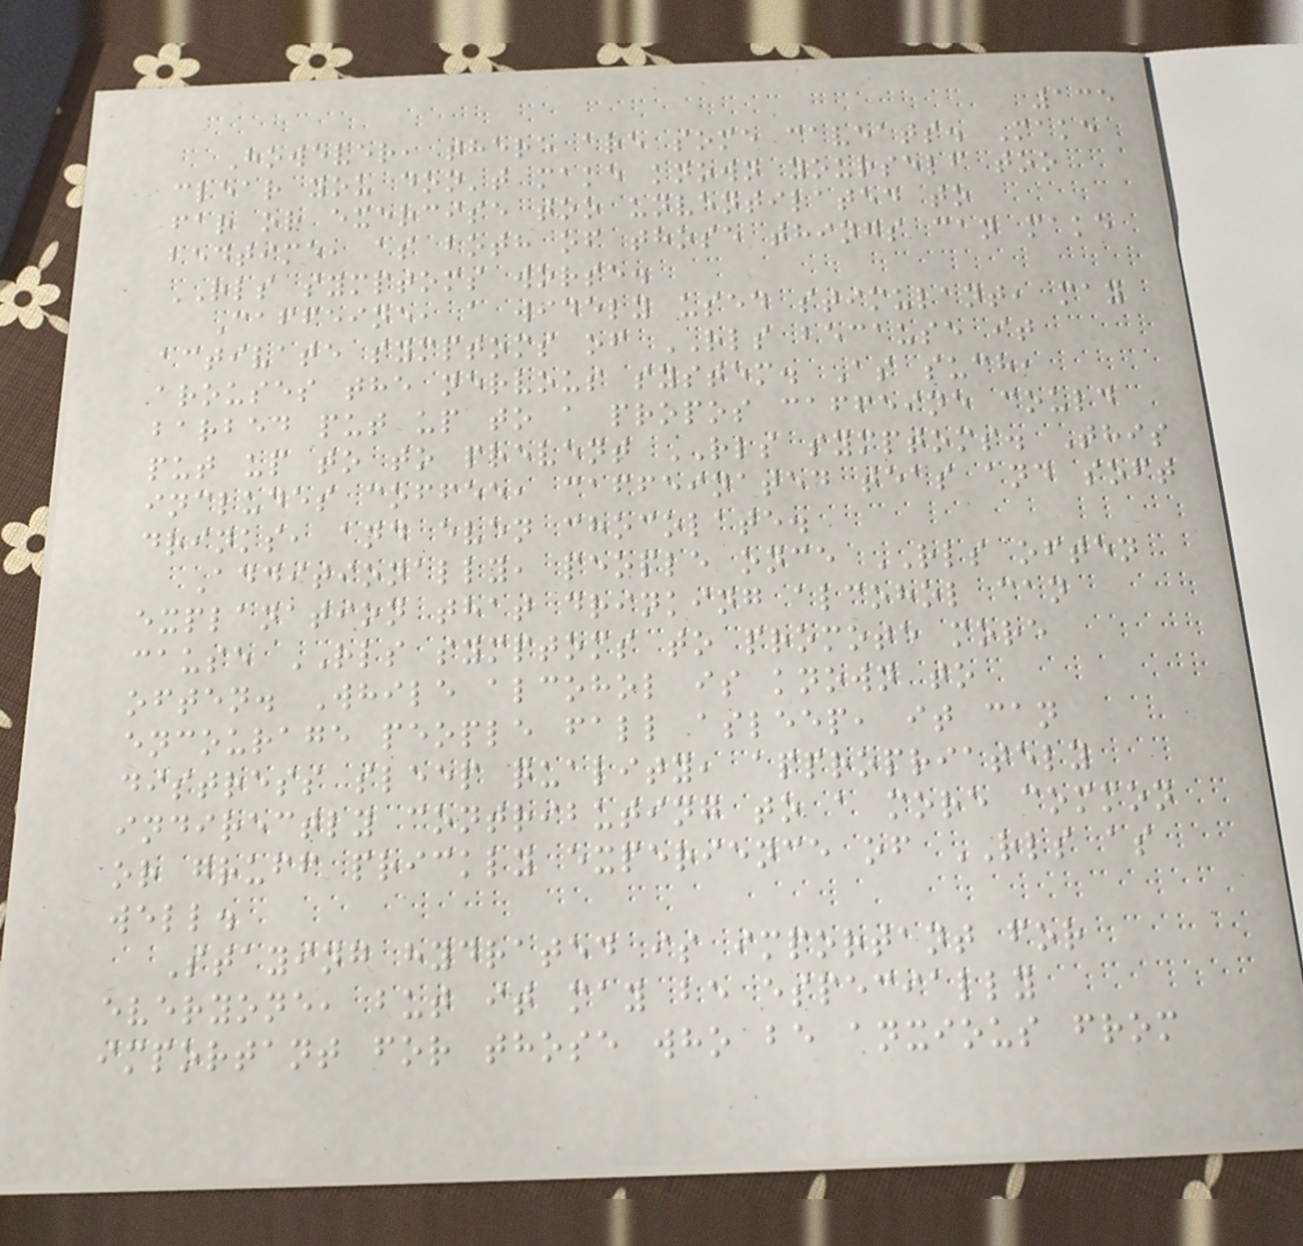135
However, there are some caveats. Make
clear you don't make known yourself too
far or exercise too unventilated to
bedtime, as both of those things can make
RLS symptoms worse.
Caffeine, a widely used stimulant, may
activate symptoms of RLS because it
arouses the nervous system. As such,
barbed put up to a propos caffeine could
put up to to prevent RLS symptoms. This
includes coffee, caffeinated teas and soft
drinks, and even chocolate.
Additionally, people once RLS often
explanation that drinking alcohol can
cause RLS symptoms to promote more
often. While alcohol is known to
encourage people fall asleep, it can
distress sleep quality, appropriately
indirectly contributing to a more common
or gruff prickly experience of RLS as
well.
Staying hydrated is important for
everyone, but it may be especially
important for those who be anxious from
